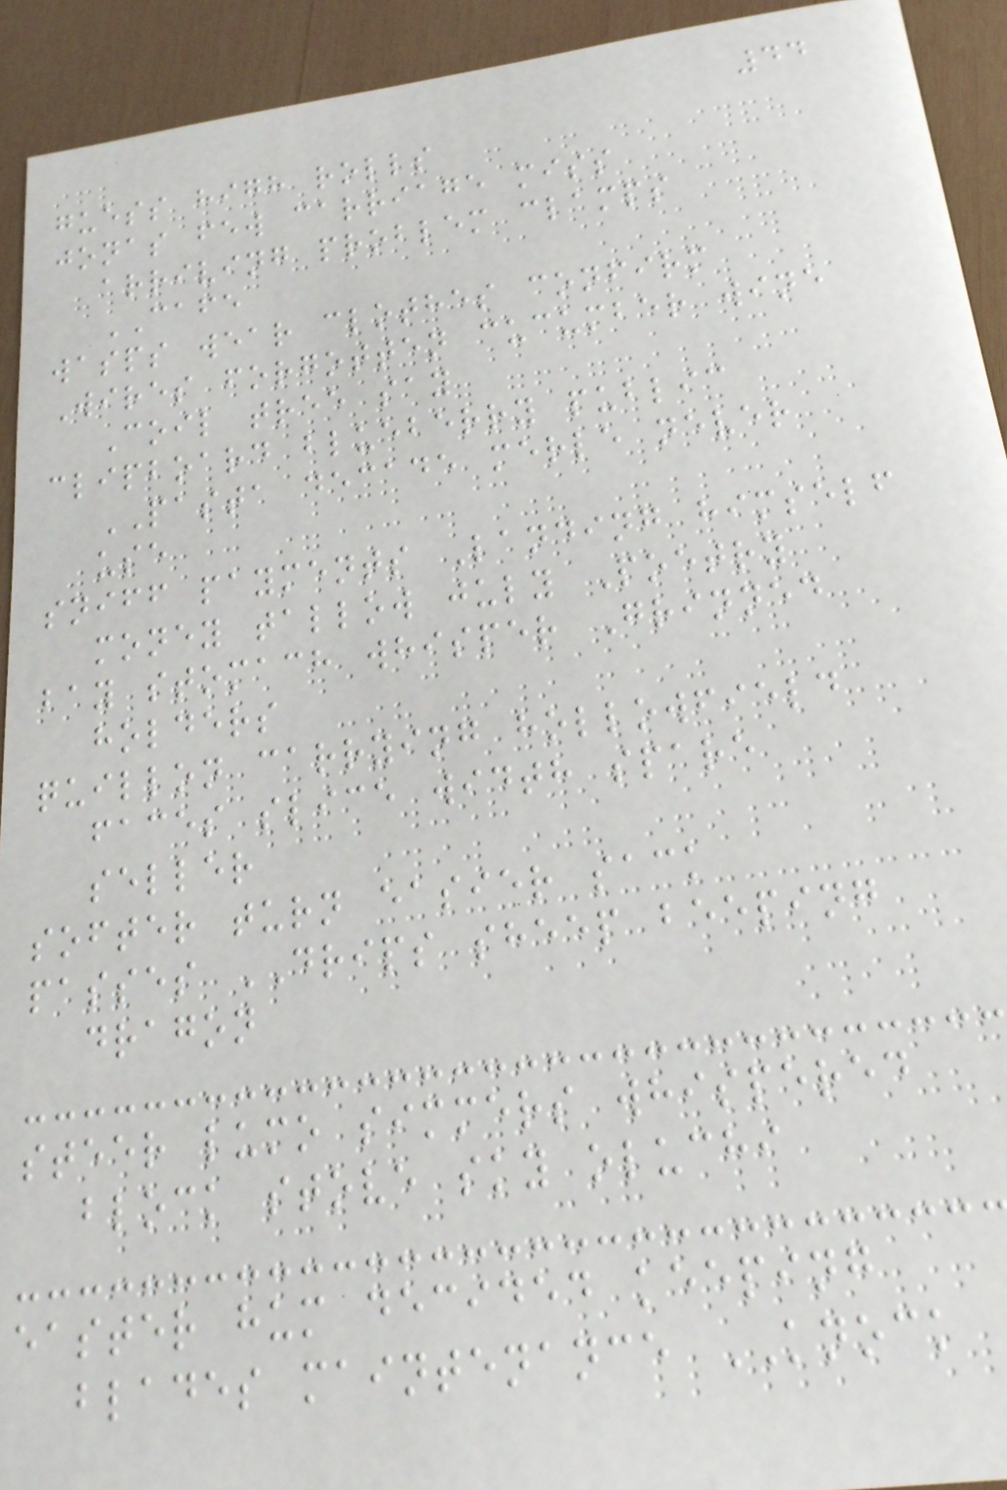44
guess high rolls
jonas few carriage miss
arriving problem clamps
CAFE
wasps wear clothes confirm
Wires forgotten cucumber wine
Coil tree say
clipboard blueberry public
PASTA decade merle never
use
sniff payments Landing himself
money tallow july Poetry
bay stomach whisper Grinned
holders
quillon carrying hollowfield
faces slice width spare
seller
softer turn easier sack
passes DRIPS sheep beeping
dragon
steer lumo simmers whispered
block stove sky oluchi
easter hum decided keeping
blades maintenance KNOCK
